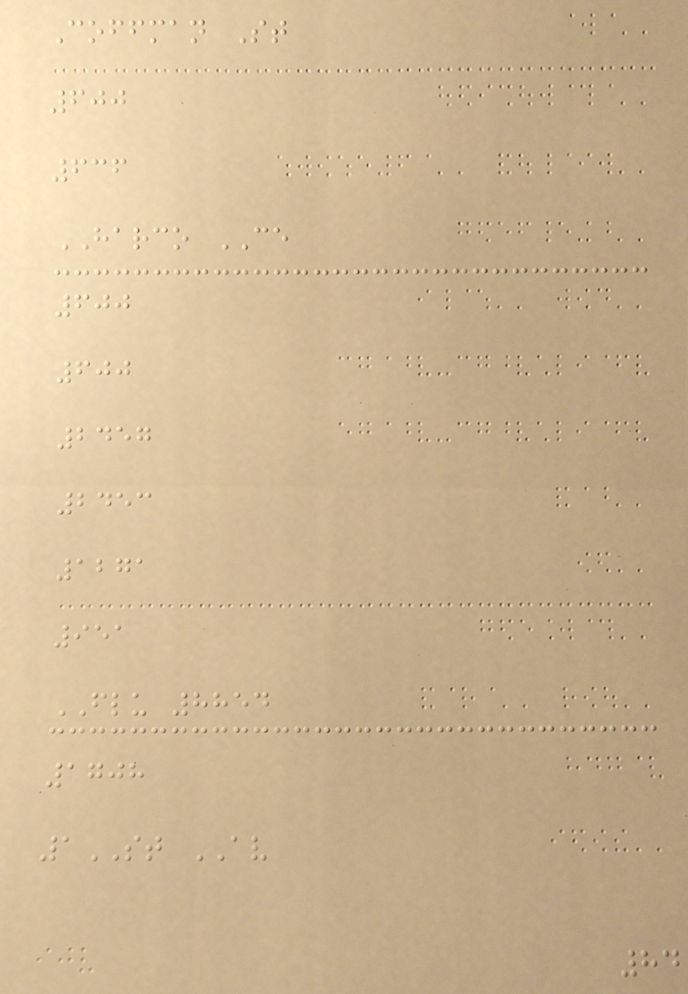Coffman St
600
636
HARCO CE
600
600
2457
2453
1271
951
FLU 8854
1708
1ST AV
84
